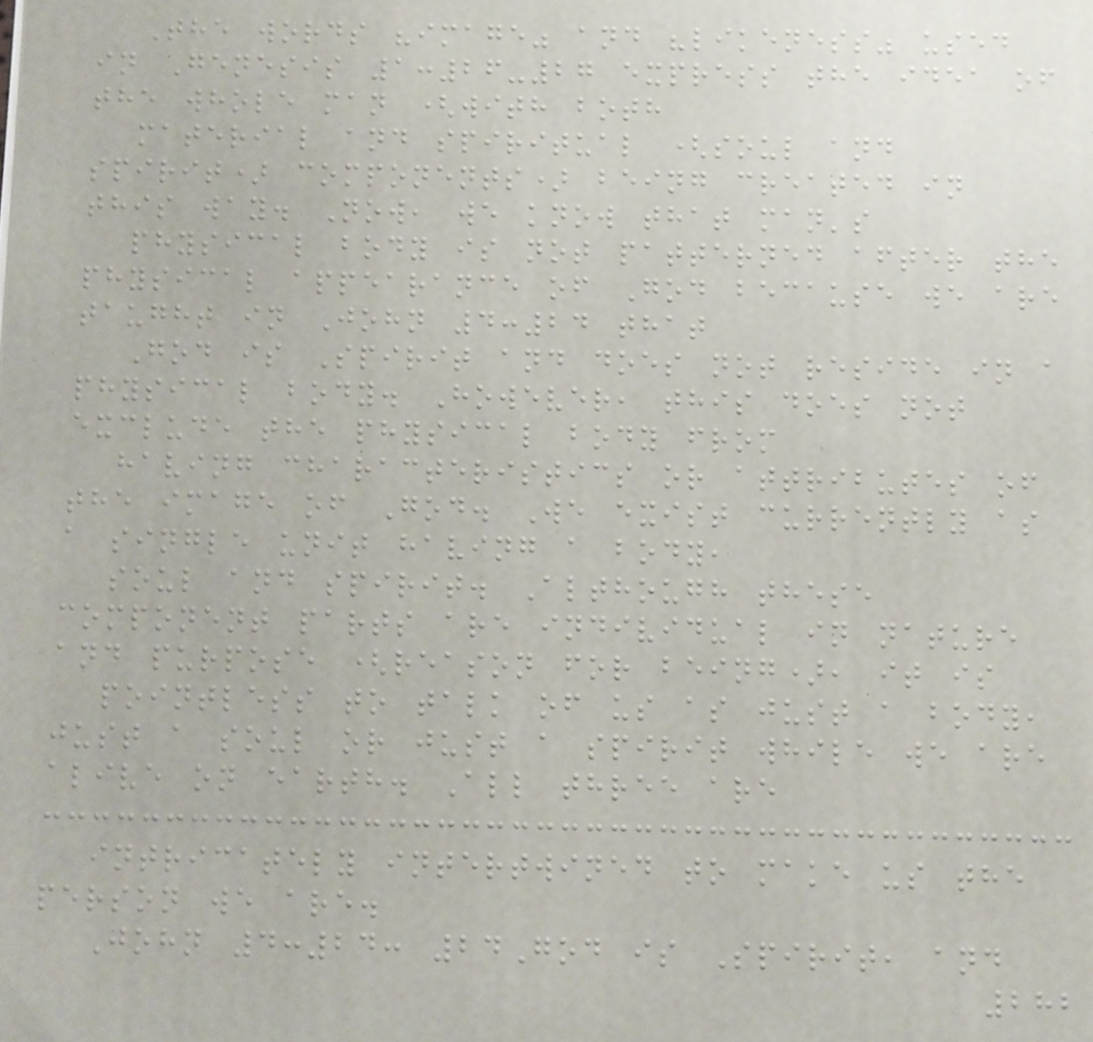The words "image" and "likeness" used
in Genesis 1:26-27 express the idea of
the whole man (with both
material and spiritual (soul and
spirit) components) being created in
this way. Now, we know that man's
physical body is not patterned after the
physical appearance of God because we are
taught in John 4:24 that
God is Spirit and does not reside in a
physical body. However, this does not
exclude the physical body from
having characteristics or attributes of
the image of God. We exist currently as
a single unit having a body,
soul and spirit. Although these
component parts are individual in nature
and purpose (reason for being), it is
pointless to talk of us as just a body,
just a soul or just a spirit while we are
alive on earth. All three are
intricately intertwined to make us the
person we are.
John 4:24: 24God is Spirit, and
282
